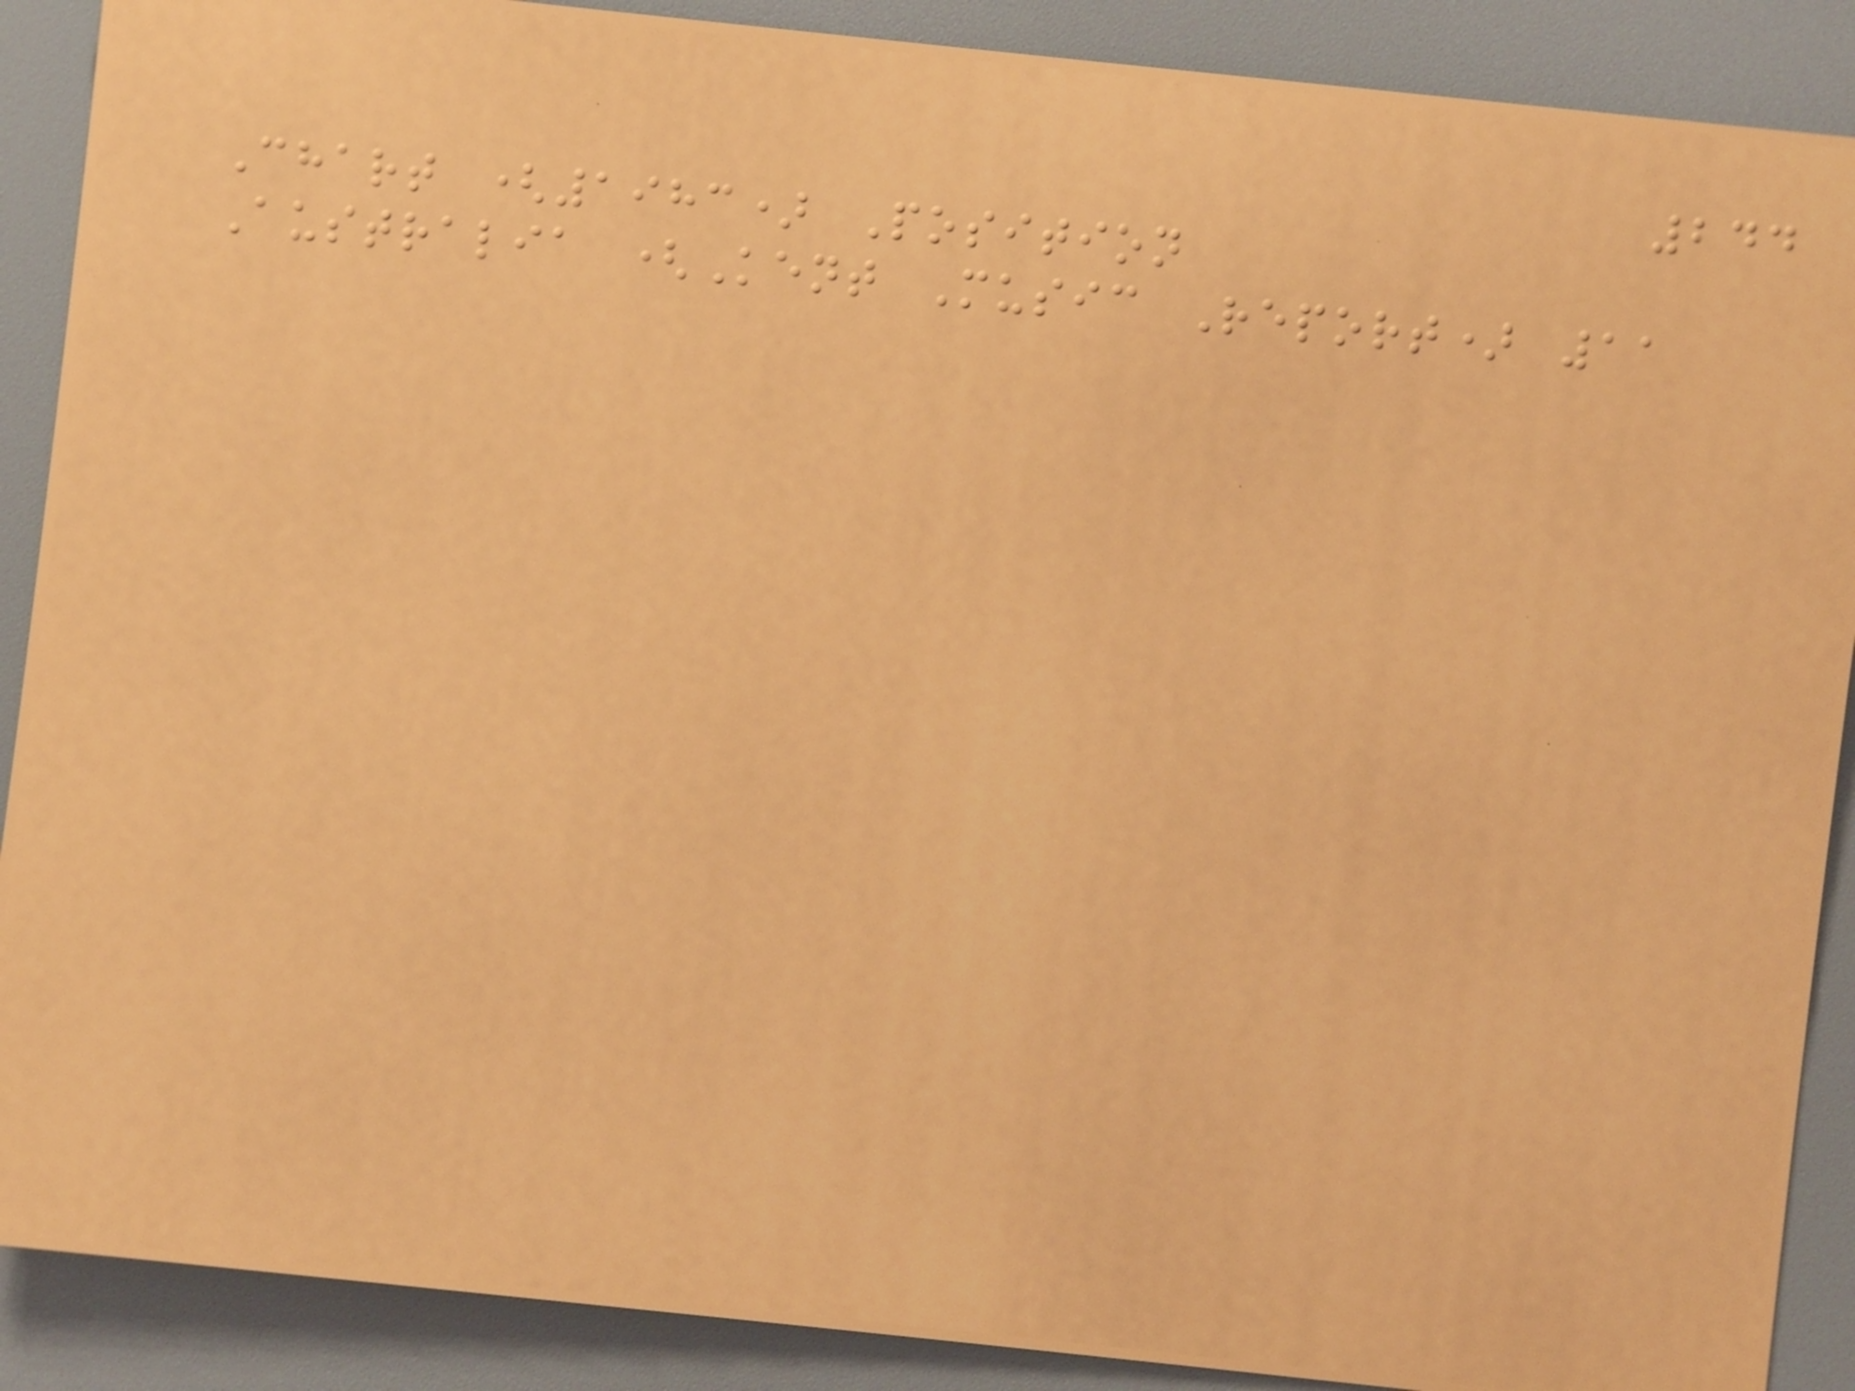244
Chart (1983) Position
Australia (Kent Music Report) 11
